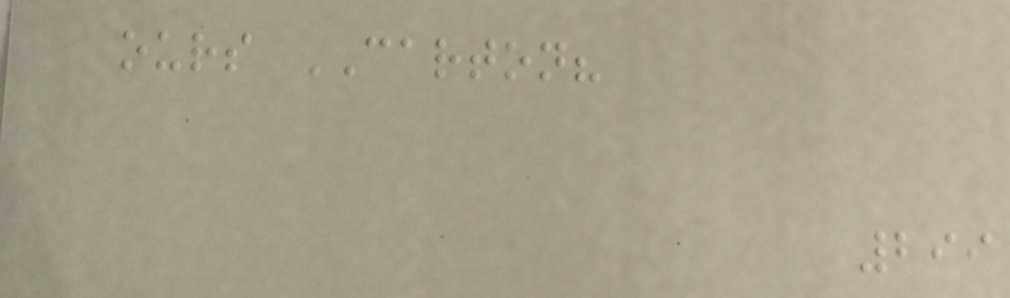ours CARTON?
299
